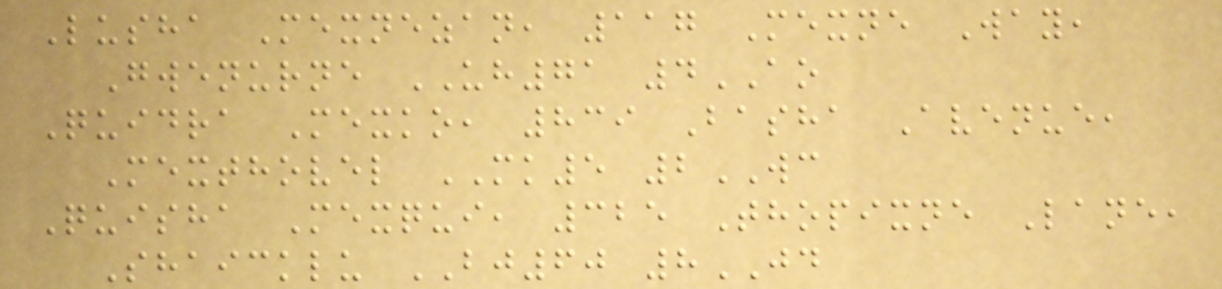Lusha Mexnezan, 117 Mexne Way,
Gwenurne UH71 4AO
Quidra Mexko, 839 Basha Avenue,
Mexthovel MK5 2WC
Quisha Mexqui, 325 Thopixne Lane,
Shaicklu BJ60 8JD
